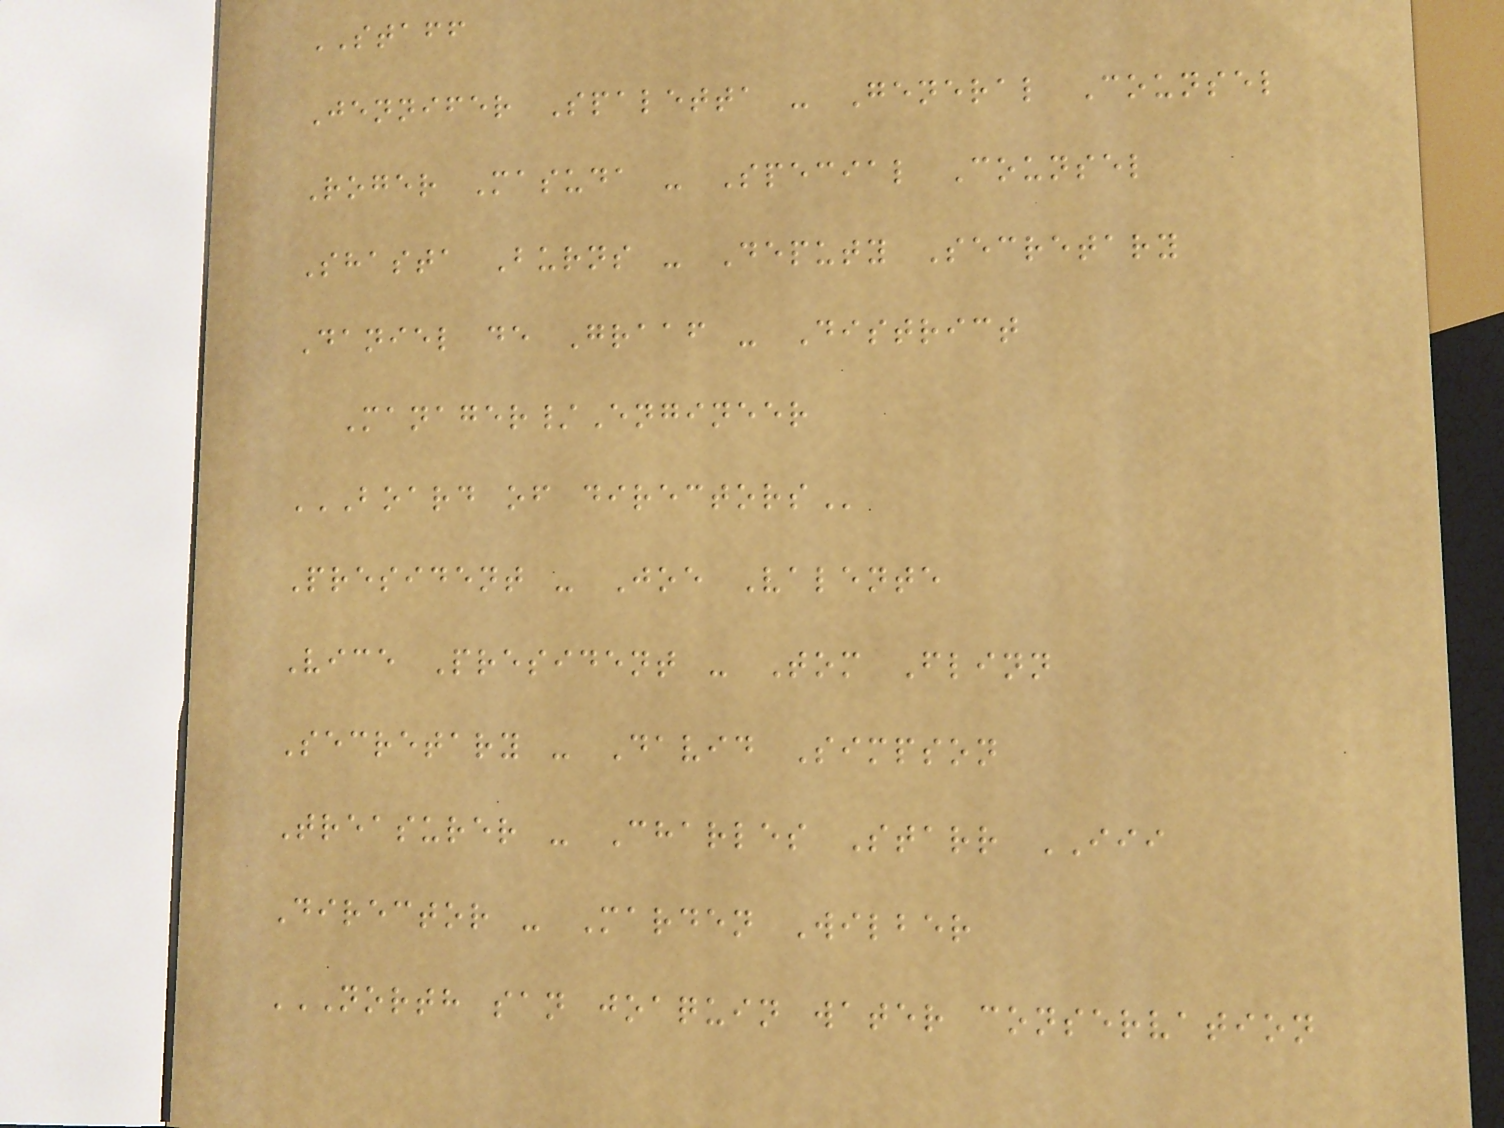STAFF
Jennifer Spaletta - General Counsel
Roger Masuda - Special Counsel
Shasta Burns - Deputy Secretary
Daniel de Graaf - District
Manager/Engineer
BOARD OF DIRECTORS
President - Joe Valente
Vice President - Tom Flinn
Secretary - David Simpson
Treasurer - Charles Starr III
Director - Marden Wilber
NORTH SAN JOAQUIN WATER CONSERVATION
